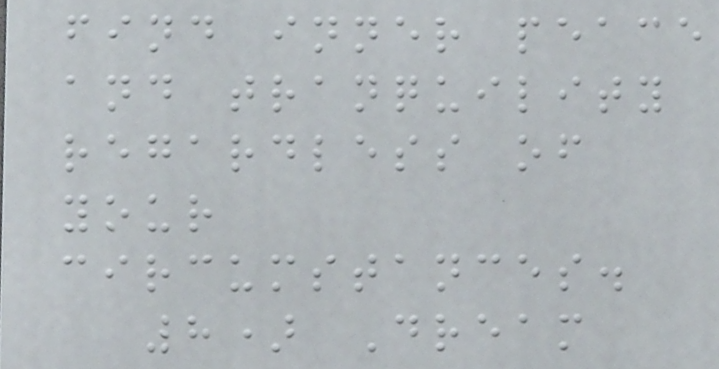find inner peace
and tranquility
regardless of
your
circumstances.
8) Dream
